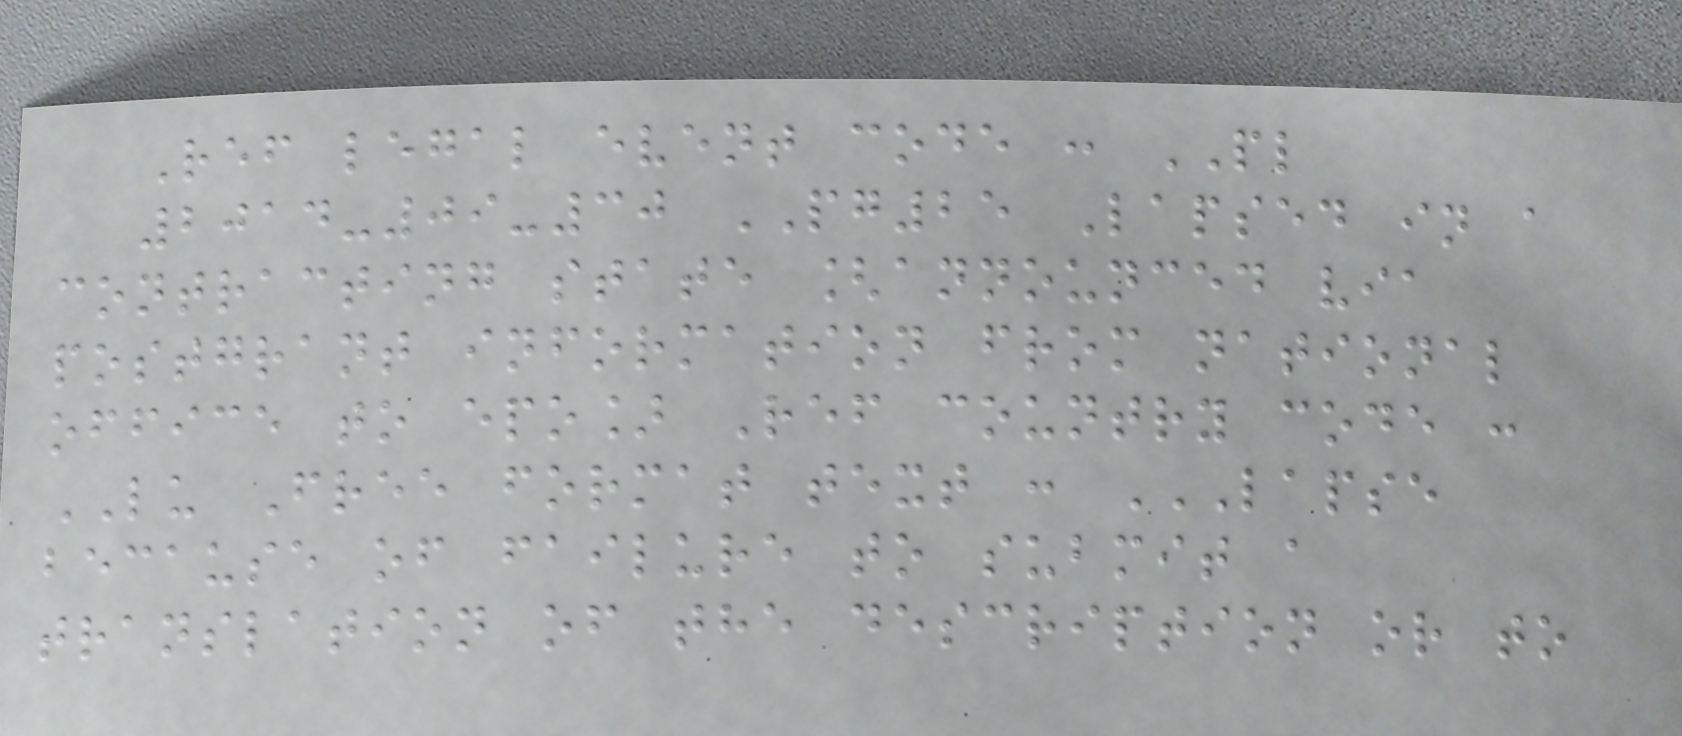Ref legal event code : PL
2014-09-30 PG25 Lapsed in a
contracting state [announced via
postgrant information from national
office to epo] Ref country code :
LU Free format text : LAPSE
BECAUSE OF FAILURE TO SUBMIT A
TRANSLATION OF THE DESCRIPTION OR TO
